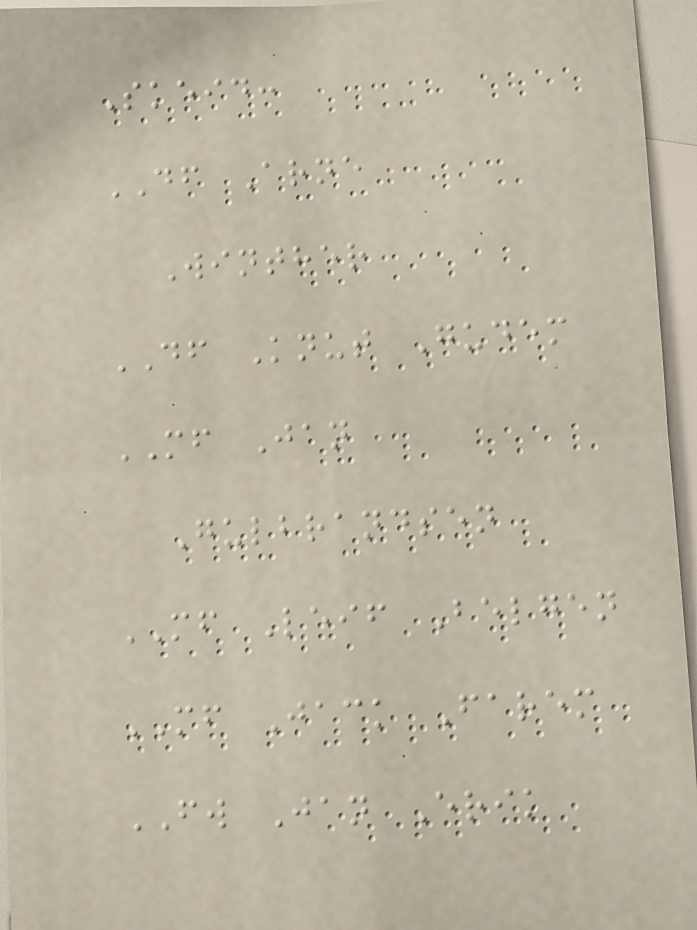Skeid:
DF Arne
Winther
DF Knut Gudem
MF Jan
Gulbrandsen
MF Leif Belgen
MF Jack Farem
FW Jan Erik
